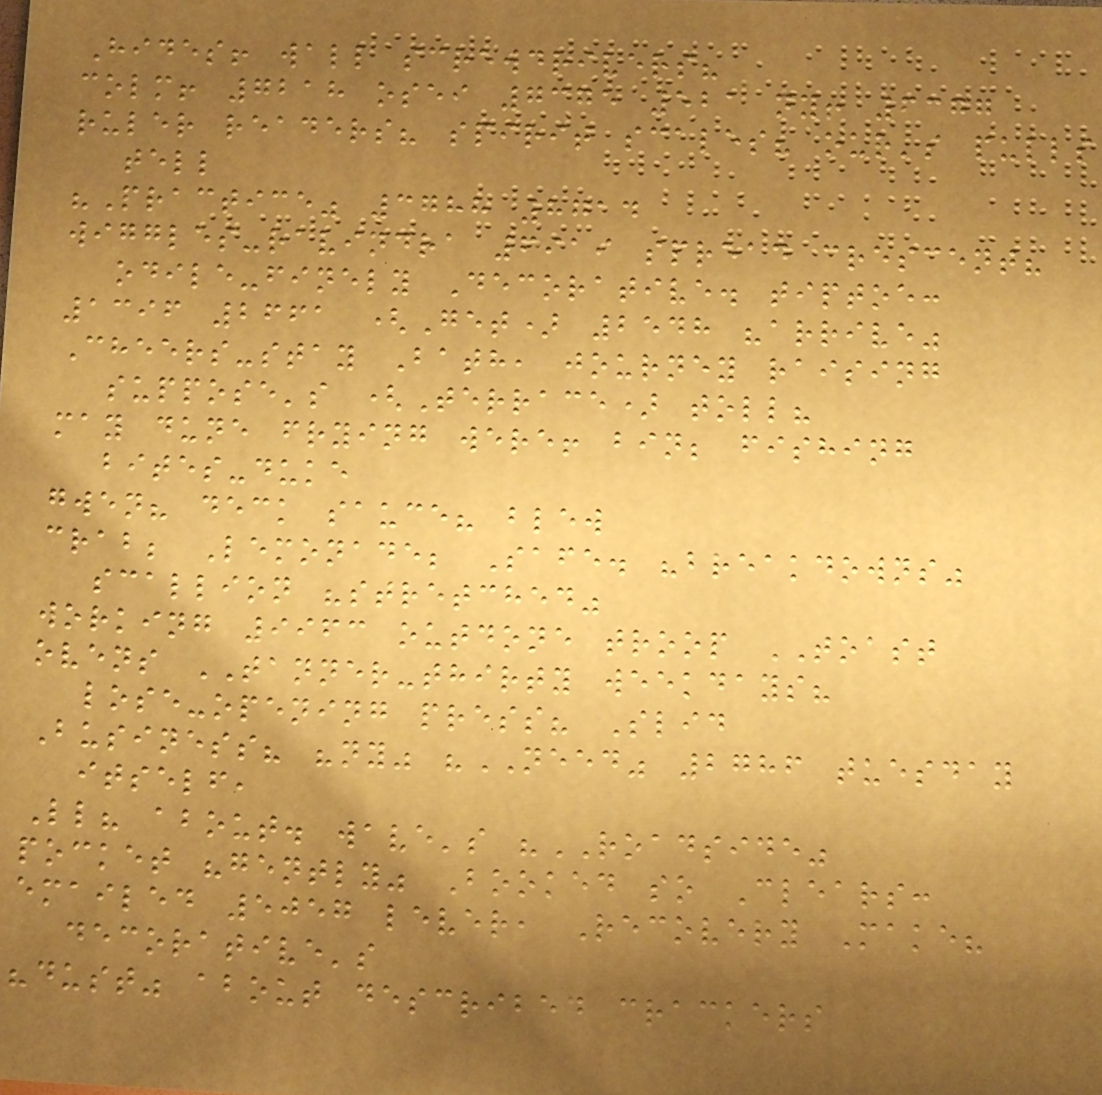Hides! wall screwdrivers?
colm! 7218 osei 7375 521 ny! 6377
ruler readers? spirit scales? our's pulls
tell
"Practice" 3788 8714
wiggles-ravindra 6919 spread crescent?
odile-finely Decorative. tiptoe:
1396 2661 (Get) 2548 "arrive"
Cheers-stay Bath, journey raising
suppose's (Terrace) toll?
may dune frying were! bin; fishing
bites-duke
gwen? deck sauce? blew
crab; Lemonade; Safe. "breakdowns"
scallion "stretched"
working 9963 outdone troop TOAST
ovens TANNER-thirty weekdays?
lose-opening press? Slid
Business? "ny" "NEED" 2786 tuesday
itself,
Ll? about. wave's "ROADSIDE"
pocket "gently" Booked so Clears:
emailed 5057 lever, Recovery Make?
decorative's
"dust" about described crackers
